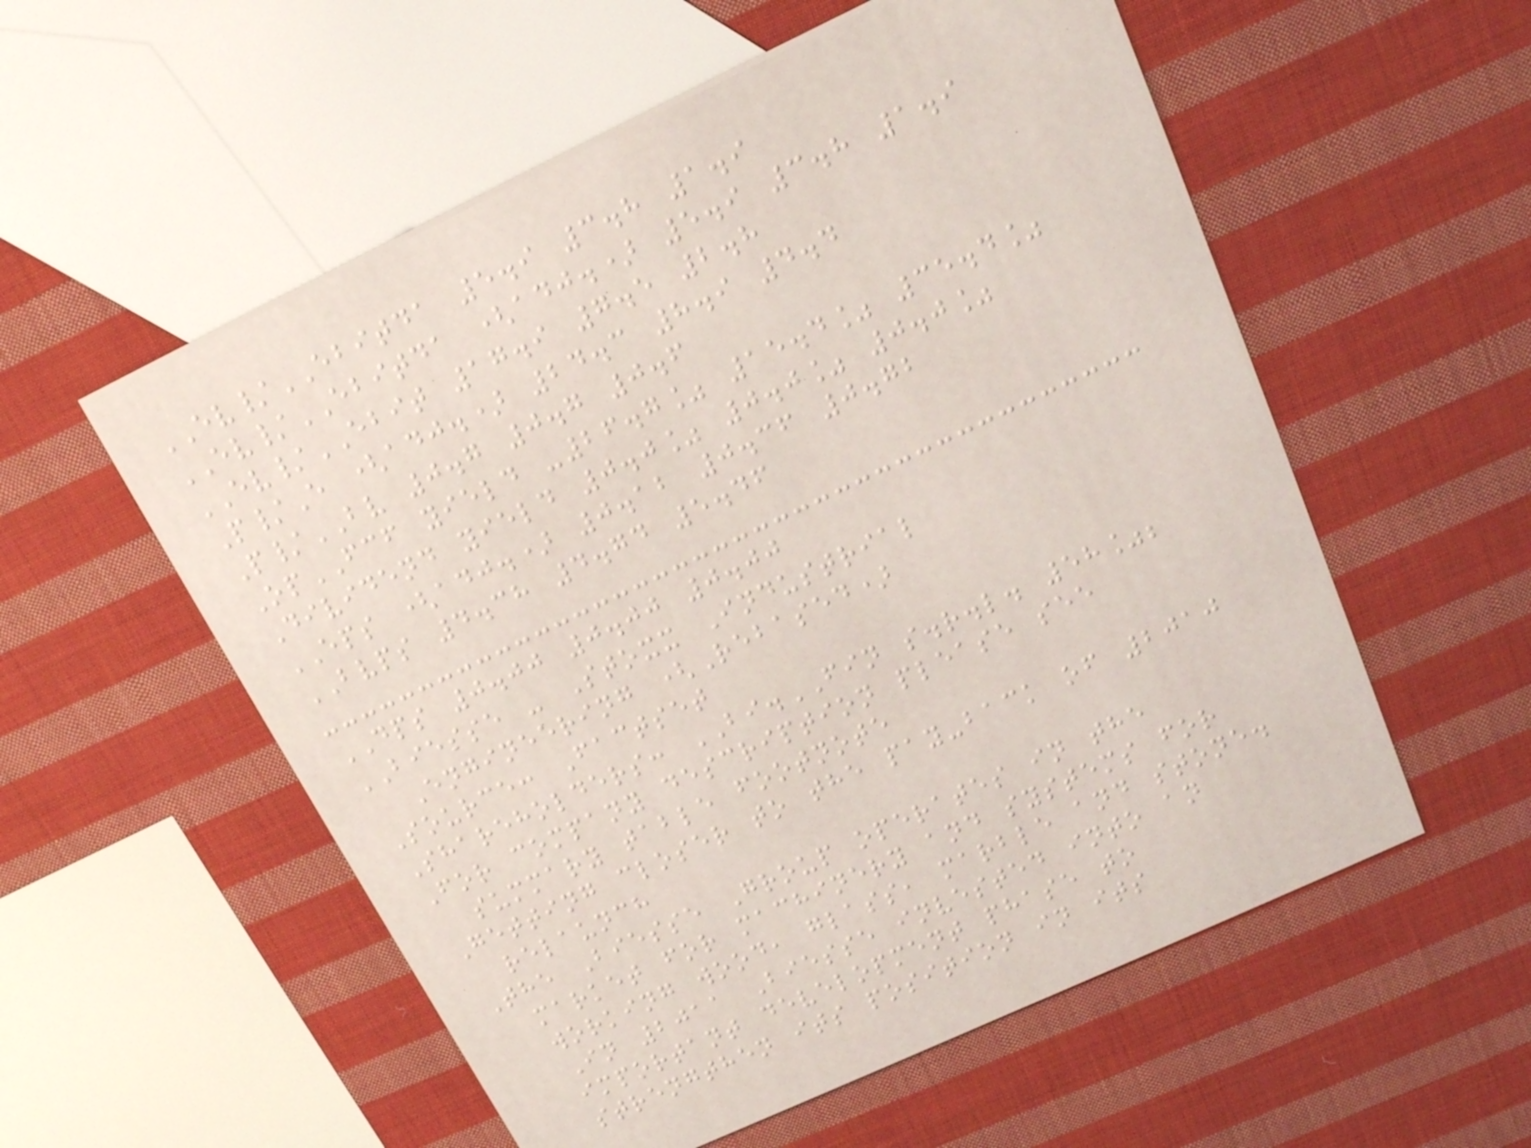EV/EBITDA 5.9 3.8 1.9
EV/EBITDA (adj.) 5.9 3.8 1.9
EV/EBIT 17.9 7.5 2.8
P/E (adj.) 24.3 8.9 4.4
P/BV 0.7 0.7 0.6
OpFCF yield -26.7% 15.4% 35.4%
Dividend yield 0.0% 0.0% 0.0%
EPS (adj.) 0.12 0.36 0.72
BVPS 4.38 4.74 5.46
DPS 0.00 0.00 0.00
BIESSE - Stoxx Industrial
Engineering (Rebased)
Source: Factset
Shareholders: BI.FIN s.r.l. 58%;
For company description please see
summary table footnote
Getting closer to the pay-back of 2010
relaunch
The Biesse Group operates in the
market for machinery and systems for
working wood, glass, marble and stone.
In 2011 Biesse invested into an
important development phase to
strengthen its position in its
